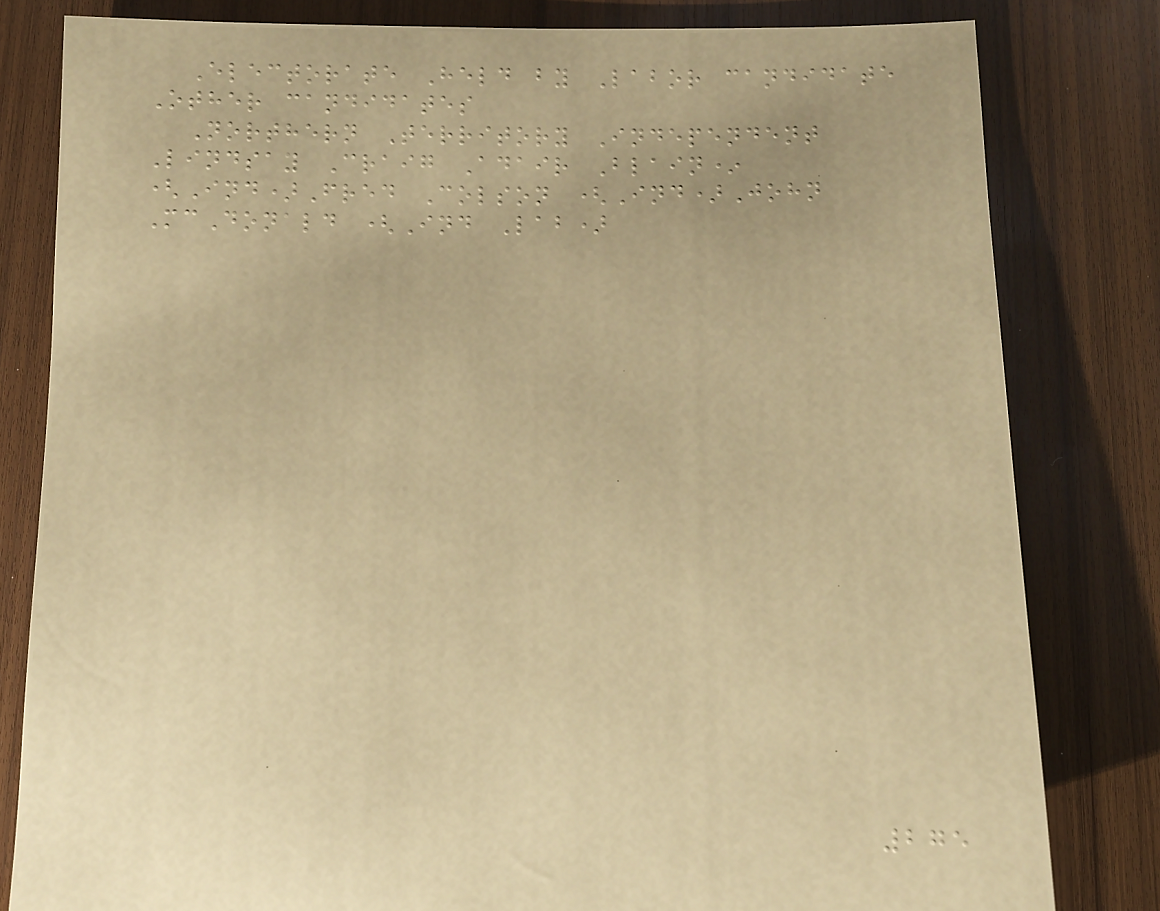Electorate Held by Labor candidate
Other candidates
Northern Territory Independent
Lindsay Craig Adair Blain*
(Ind)Fred Colson (Ind)John
McDonald (Ind Lab)
275
